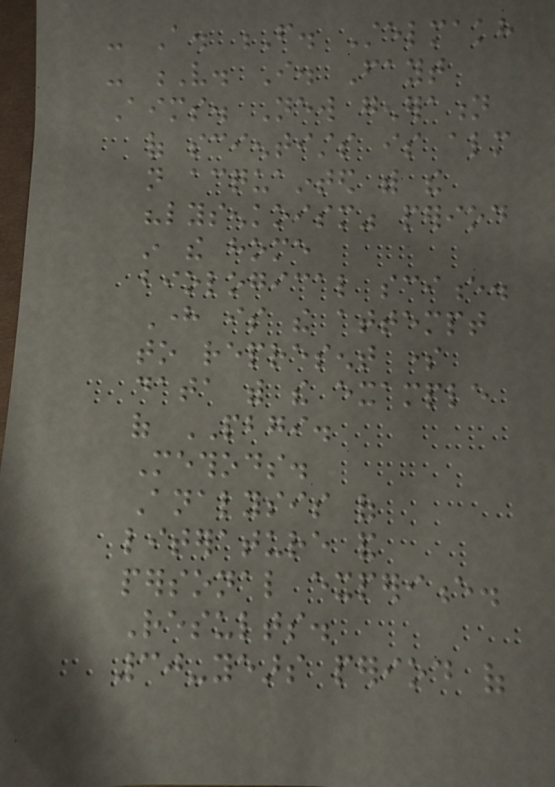- A. F. Stelmakh
- V. I. Fayt
Aims. New generation
of scientists is almost
not acquainted with the
"lysenkoism" period
in the home
biological science.
Here is the attempt
to represent some
data with the example
of PBGI.
Methods.
Analysis of
literature and
personal experience.
Results.
30-years period of
